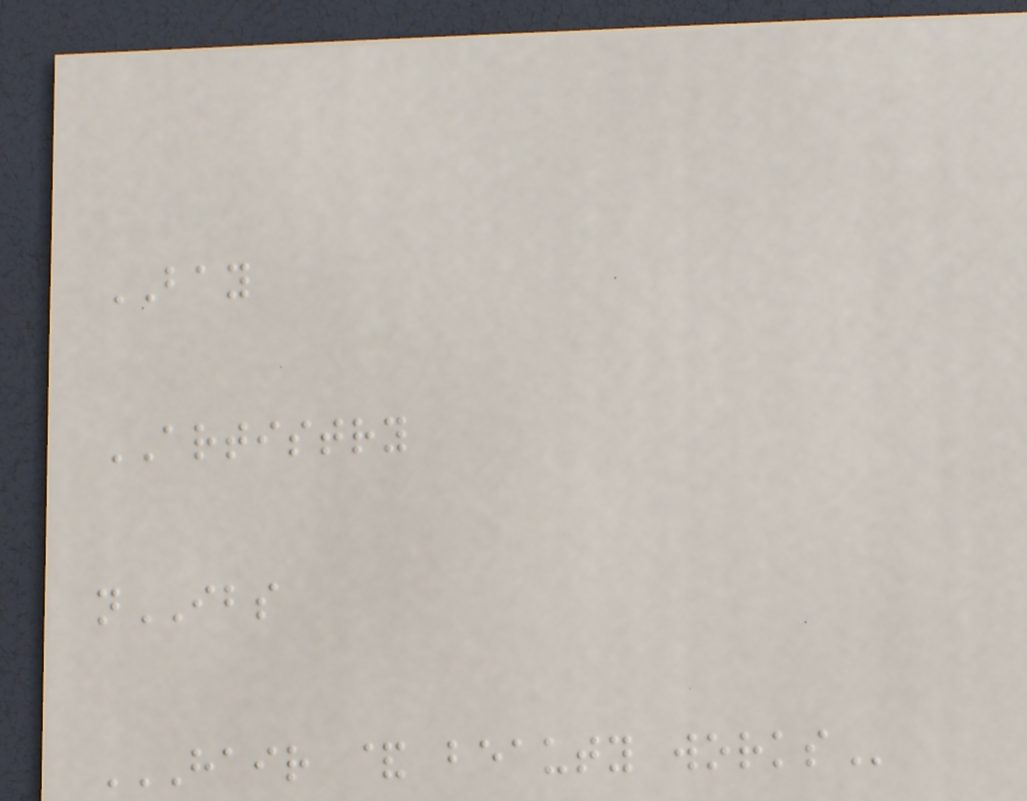BAY
ARTISTRY
nIBS
HAIR & BEAUTY WORKS
